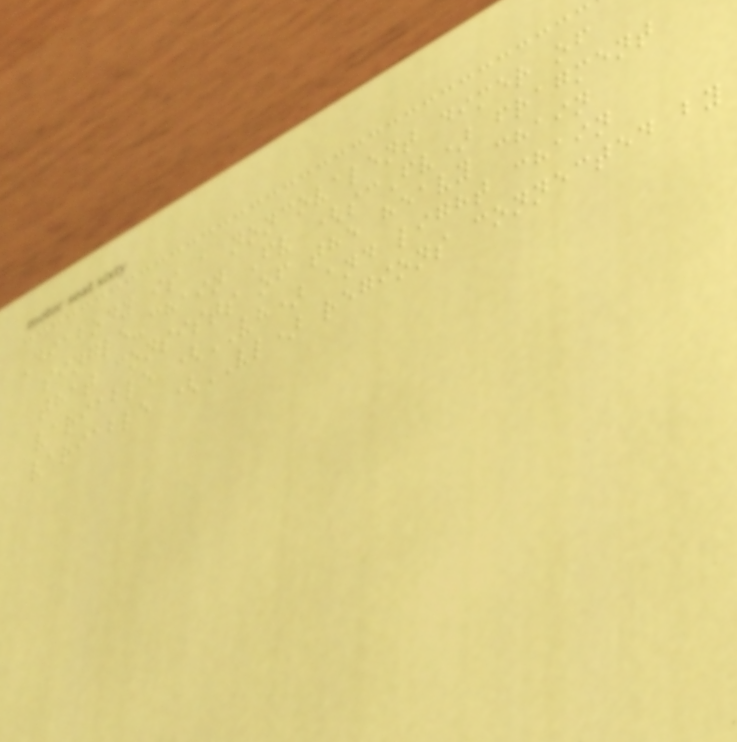Diabody is a noncovalent dimer of
single-chain Fv (scFv) fragment
that consists of the heavy chain
variable (VH) and light chain
variable (VL) regions connected by
